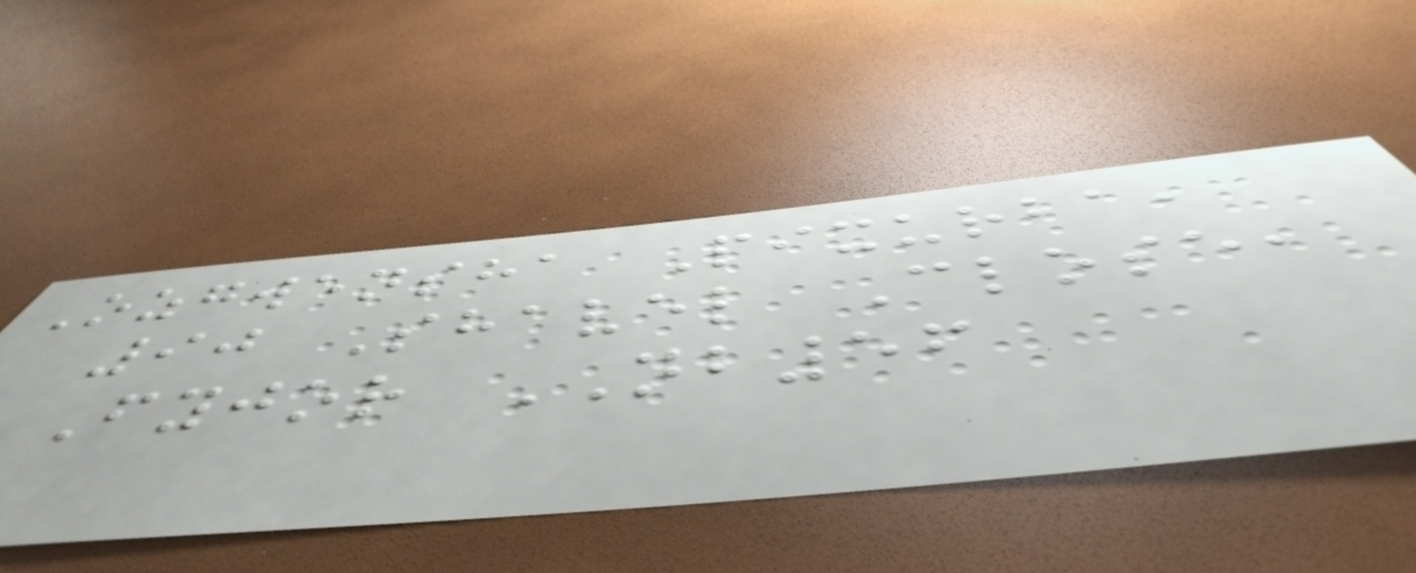Ozgwensha Pixurba,
90 Shavel Close,
Fyjor NB56
